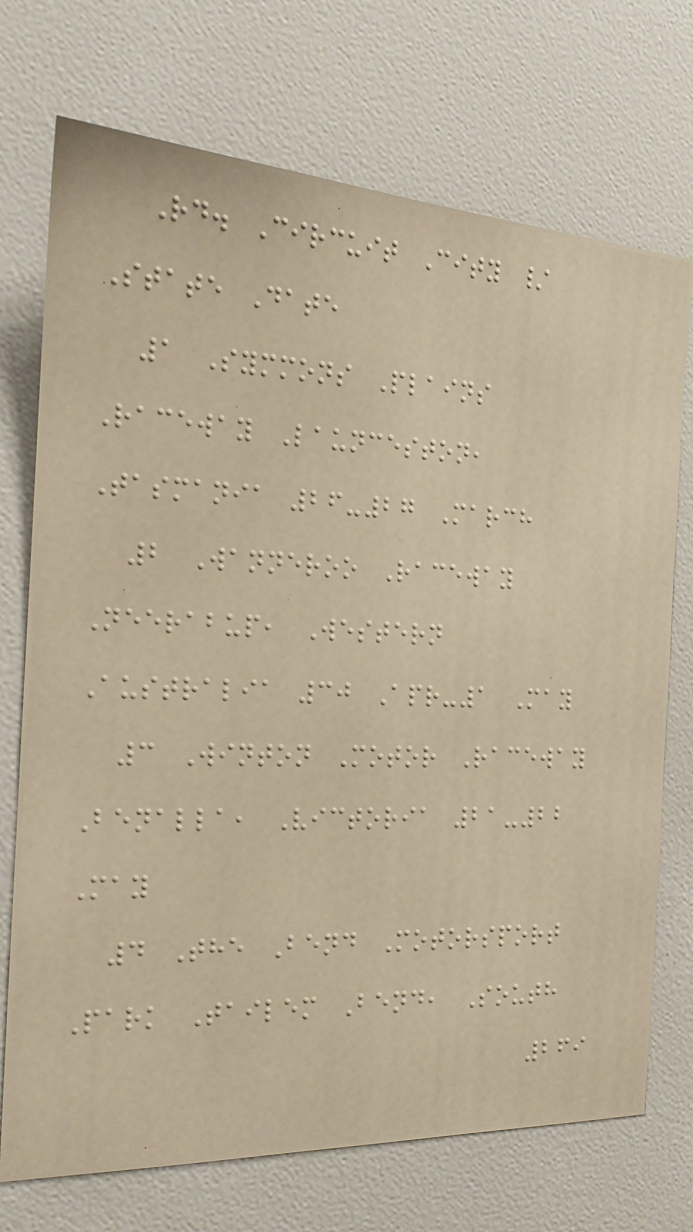Rd. Circuit City /
State Date
1 Symmons Plains
Raceway Launceston,
Tasmania 26-27 March
2 Wanneroo Raceway
Neerabup, Western
Australia 30 Apr-1 May
3 Winton Motor Raceway
Benalla, Victoria 21-22
May
4 The Bend Motorsport
Park Tailem Bend, South
269
